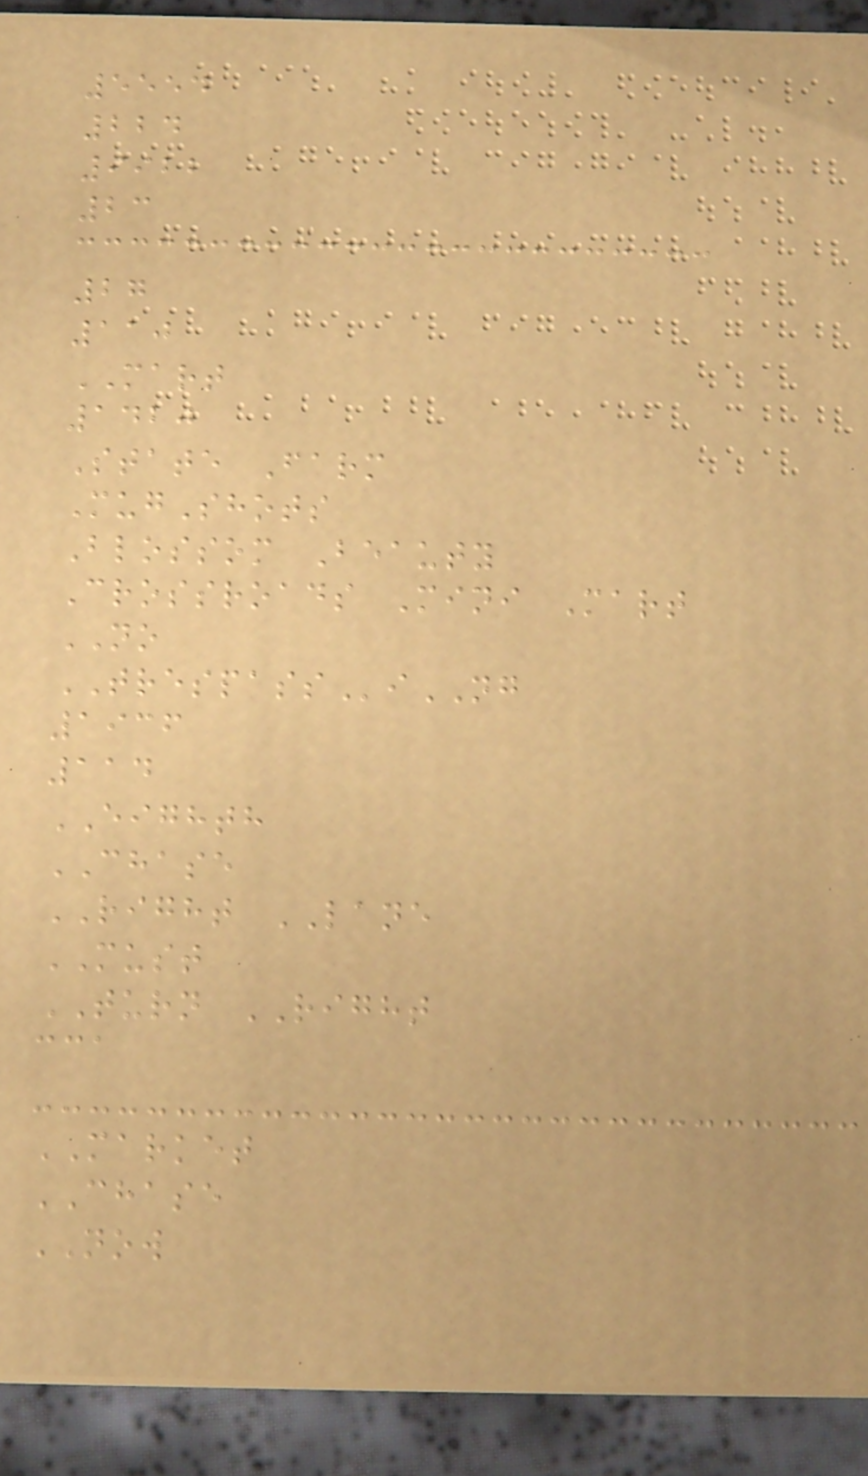5554
224
9922
23
27
110
MART
1420
State Farm
MugShots
Blossom Beauty
Crossroads Mini Mart
NO
TRESPASSiNG
1936
114
EIGHTH
CHASE
RIGHT LANE
MUST
TURN RIGHT
cca
MARKET
CHASE
NOW
